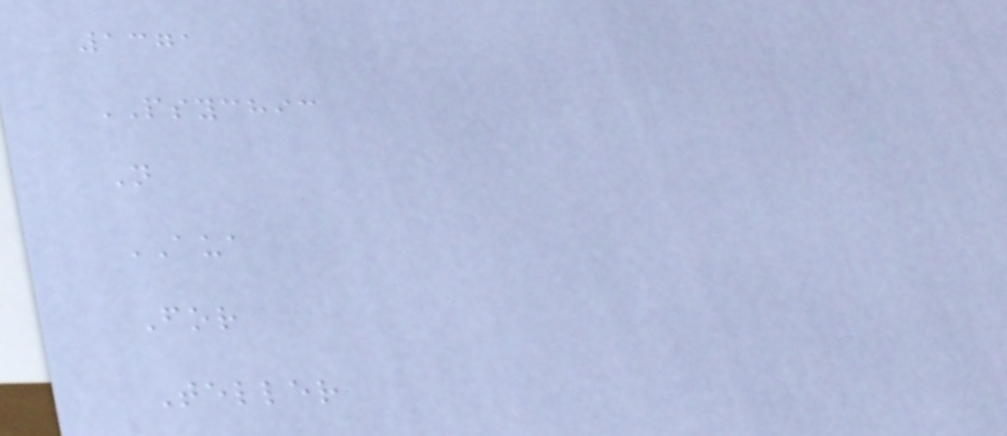1371
PSYCHIC
N
AUA
For
Teller
